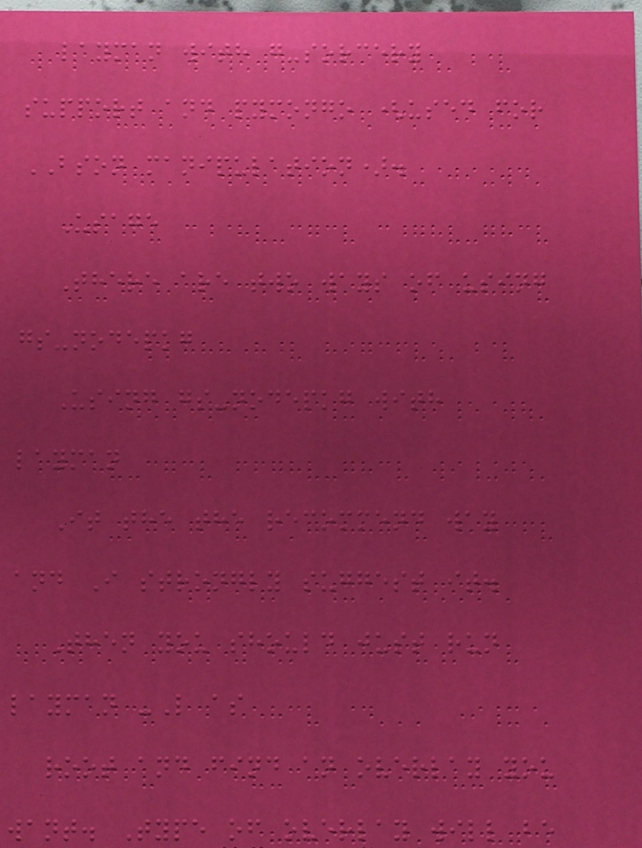layman with g-sorcery
support and pymongo (used for
BSON manipulation).
Usage
There are two ways of using
gs-nodepkg
Using gs-nodepkg with
layman
It the the recommend way
and I strongly suggest it.
Then you should just run
layman -L as
root and find an overlay you
want. Type of overlay will be
